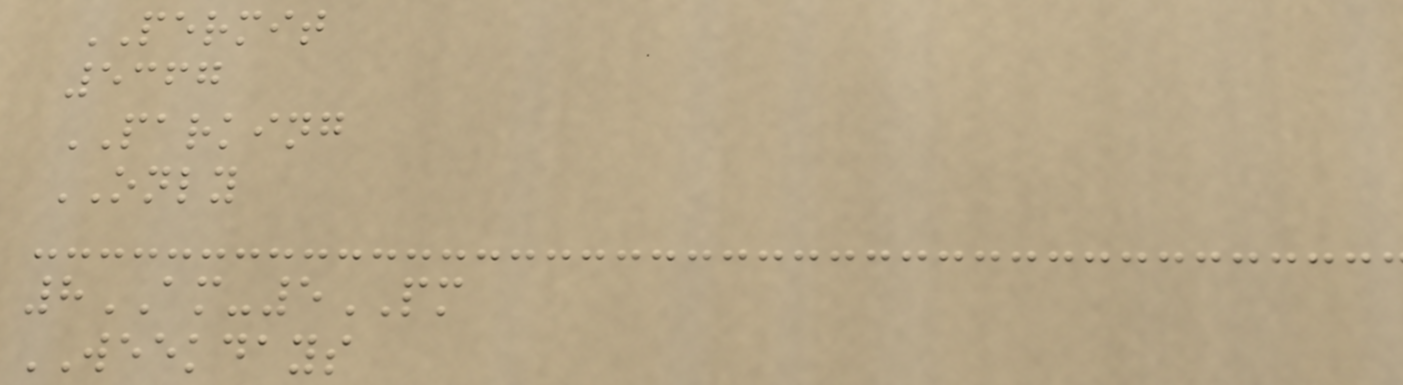PERMIT
5367
PARKING
ONLY
8AM-5PM
WEEKDAYS
